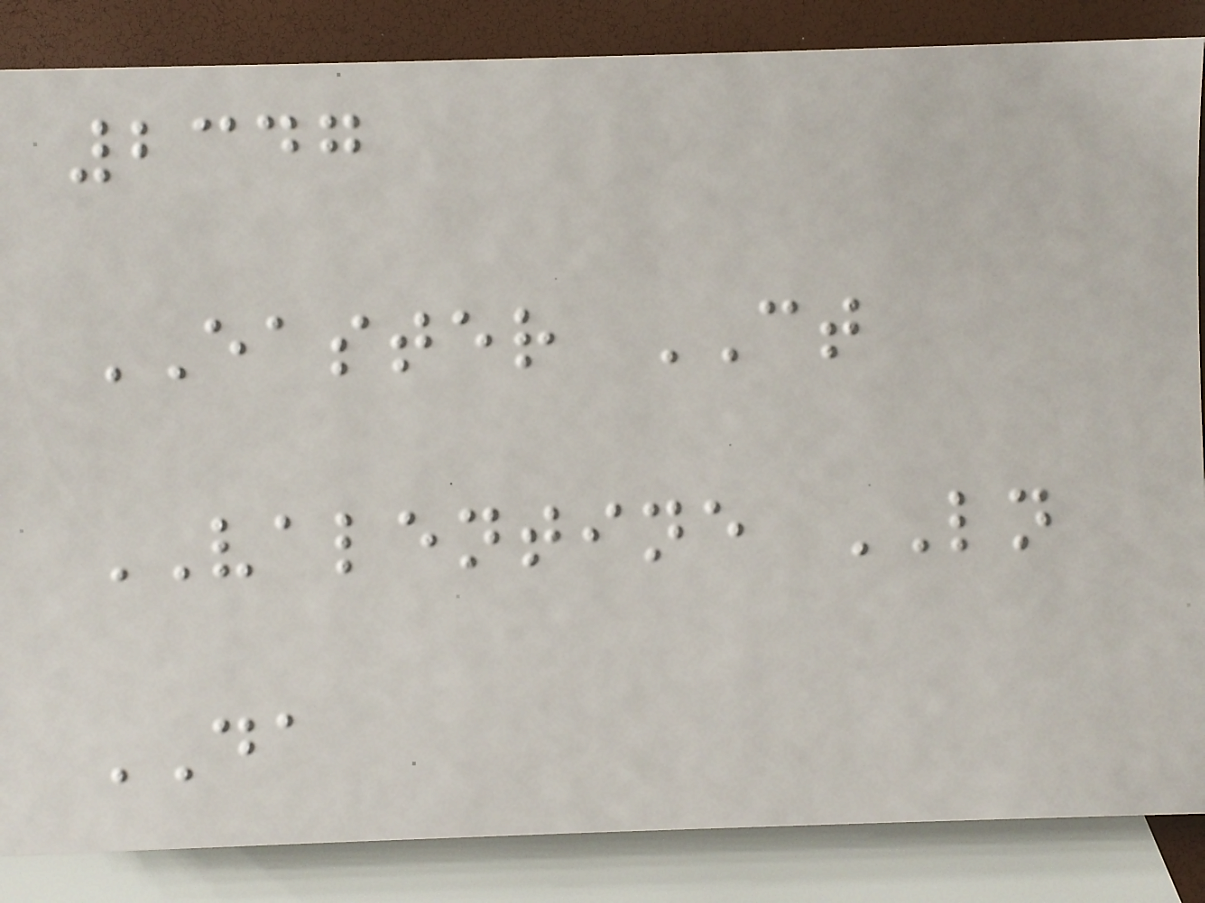2347
EASTER CT
VALENTINE LN
DA
